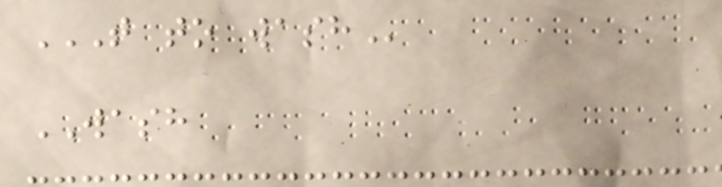T TO WASH
WASH
